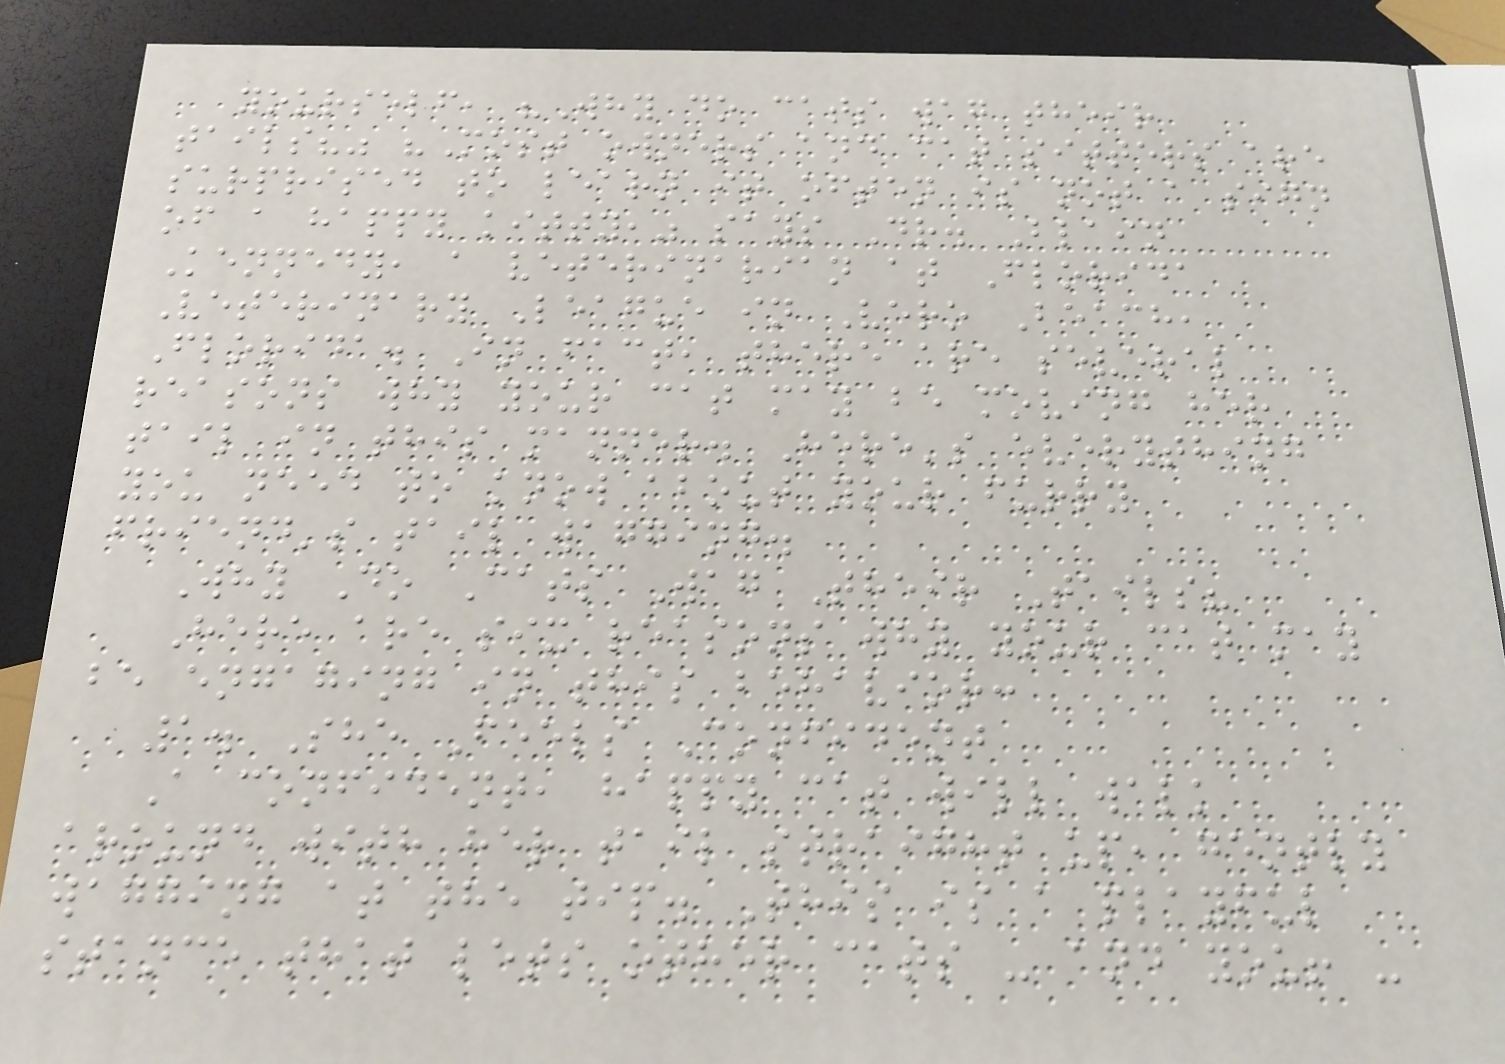yourself, "Why do cats wag their
tails?" "Most owners and cat sitters are
surprised to learn it often is not a sign
of a happy kitty," says Dr. Blain
Kennedy, a veterinarian at Florida
Veterinary League in Vero Beach,
Florida. In fact, there are several
reasons why your cat may be moving her
tail in this manner. Here's everything
you need to know about your furry
friend's tail wagging.
Why Do Cats Wag Their Tails?
Here are six reasons why your cat may
be engaging in this behavior:
1. She Feels Confident
A confident, happy cat will walk
around with her tail straight up, gently
wagging at the tip. This is a playful
stance that lets other cats - and you! -
